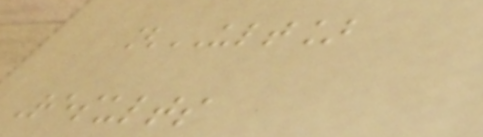[ULT]
Results
